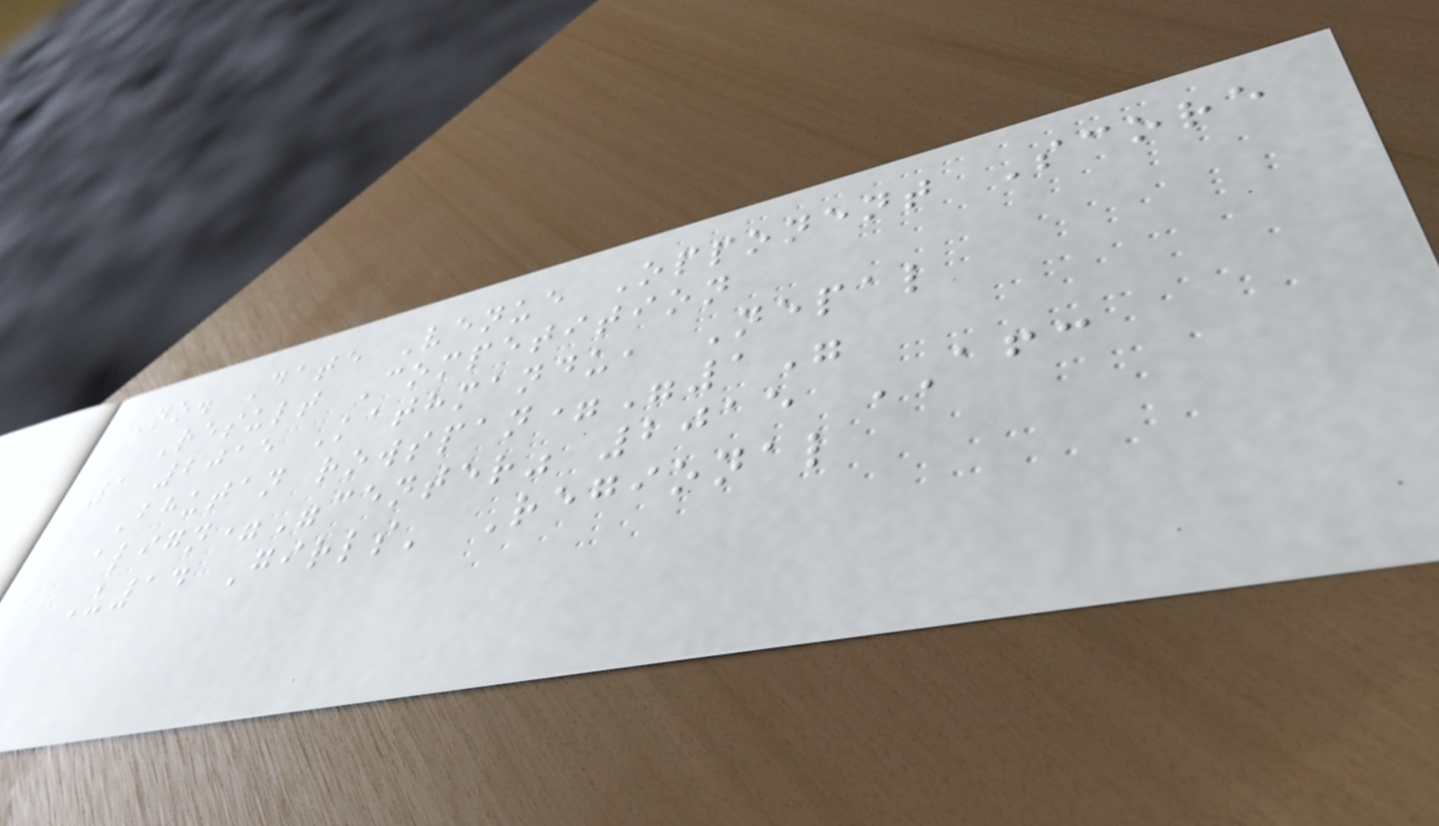No. Date Venue Opponent Score
Result Competition
1 2015 Kathmandu, Nepal
Bhutan rowspan="1"
align="center" 2015 AFC
U14 Girls' Regional
